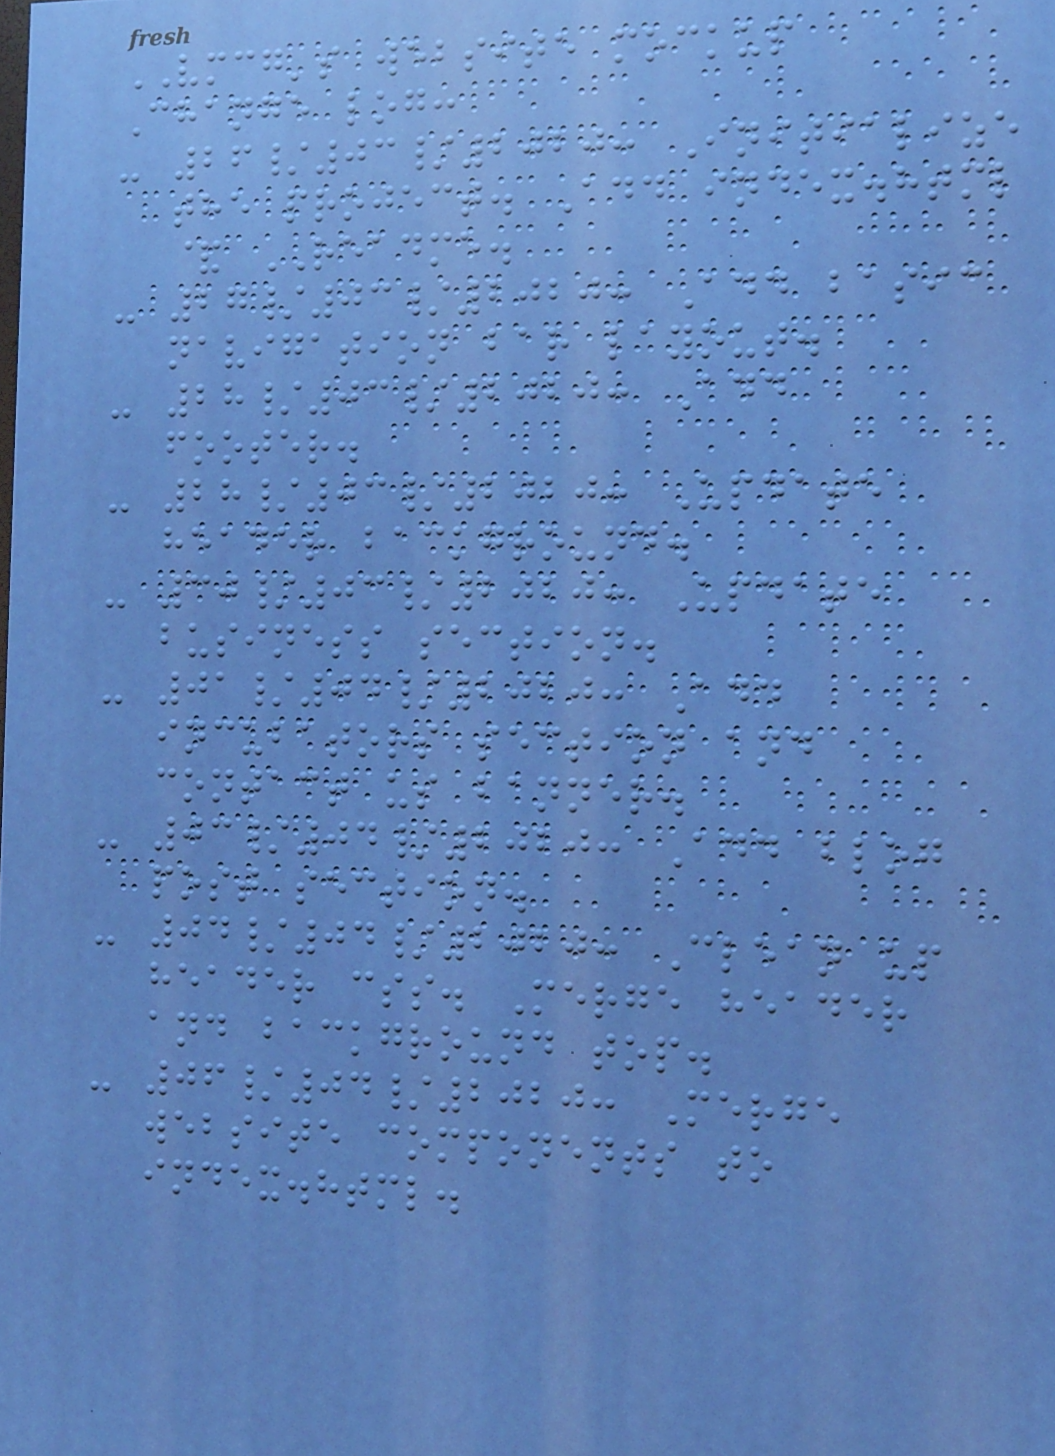VMCG's website mockup
Change log:
- 26/03/2020: Initialize
the project. Add index.html
& README.
- 27/03/2020: Add basic
navigation bar layout.
- 28/03/2020: Add
footer.
- 28/03/2020: Update
header background.
- 30/03/2020: Update
business section.
- 01/04/2020: Add
incubators section and
contact us banner.
- 03/04/2020: Add blog
post section.
- 04/04/2020: Clean up
header css. Merge header
and background top.
- 06/04/2020: Merge
website components to
index.html.
